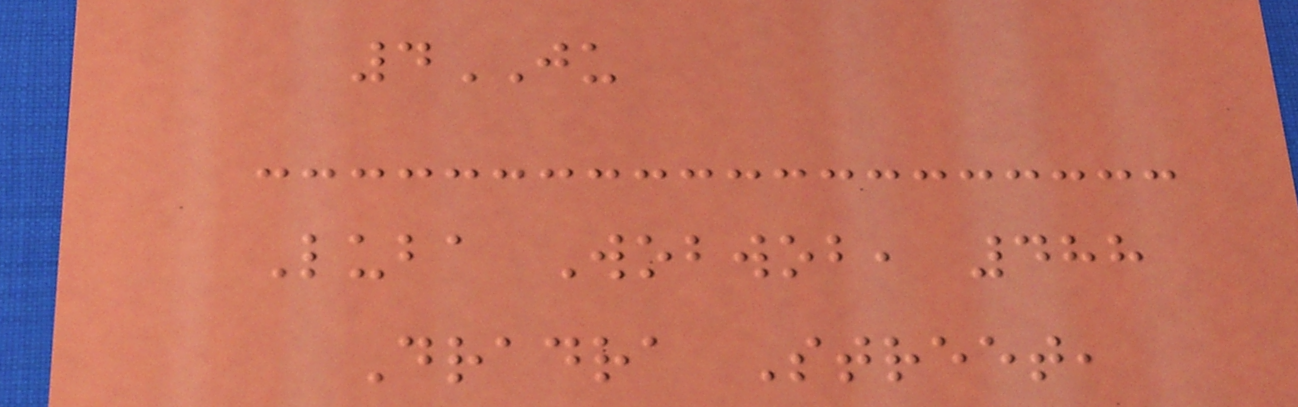4JU
Luba Wobwob, 488
Dradra Street,
